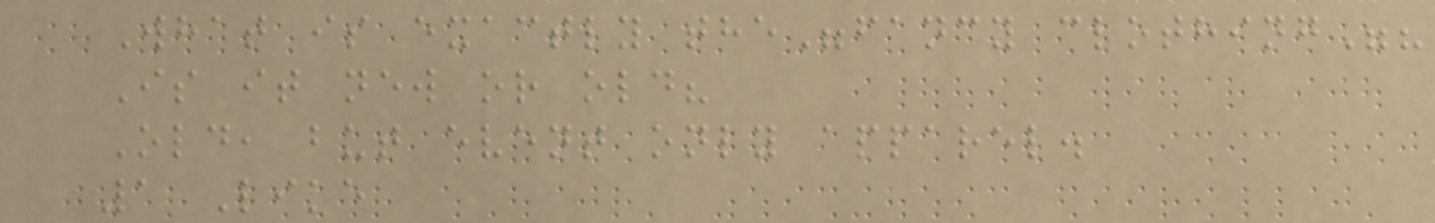What is exactly the"fancy clothing"?
Is it new or old?
Old, but event only apparel.
1 Like
